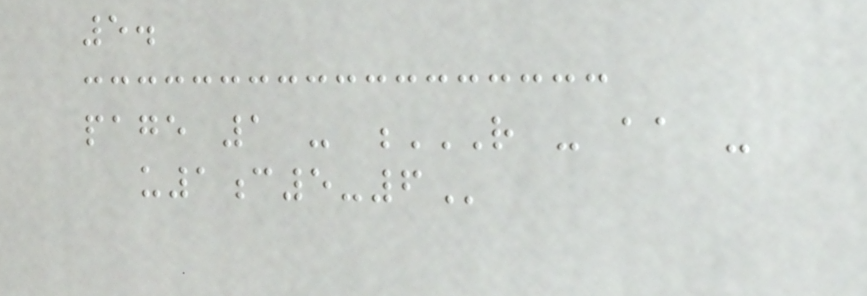5.
page 1 - R - AA -
U1C5-6
